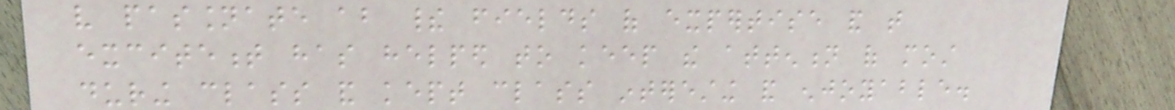very passionate about their fields of expertise and that
excitement has helped to keep the attention of most
during class and kept class interesting and enjoyable.
